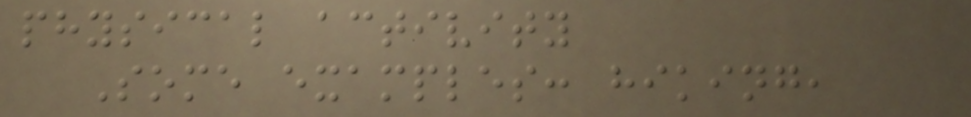physical activity
Some examples: hiking,
